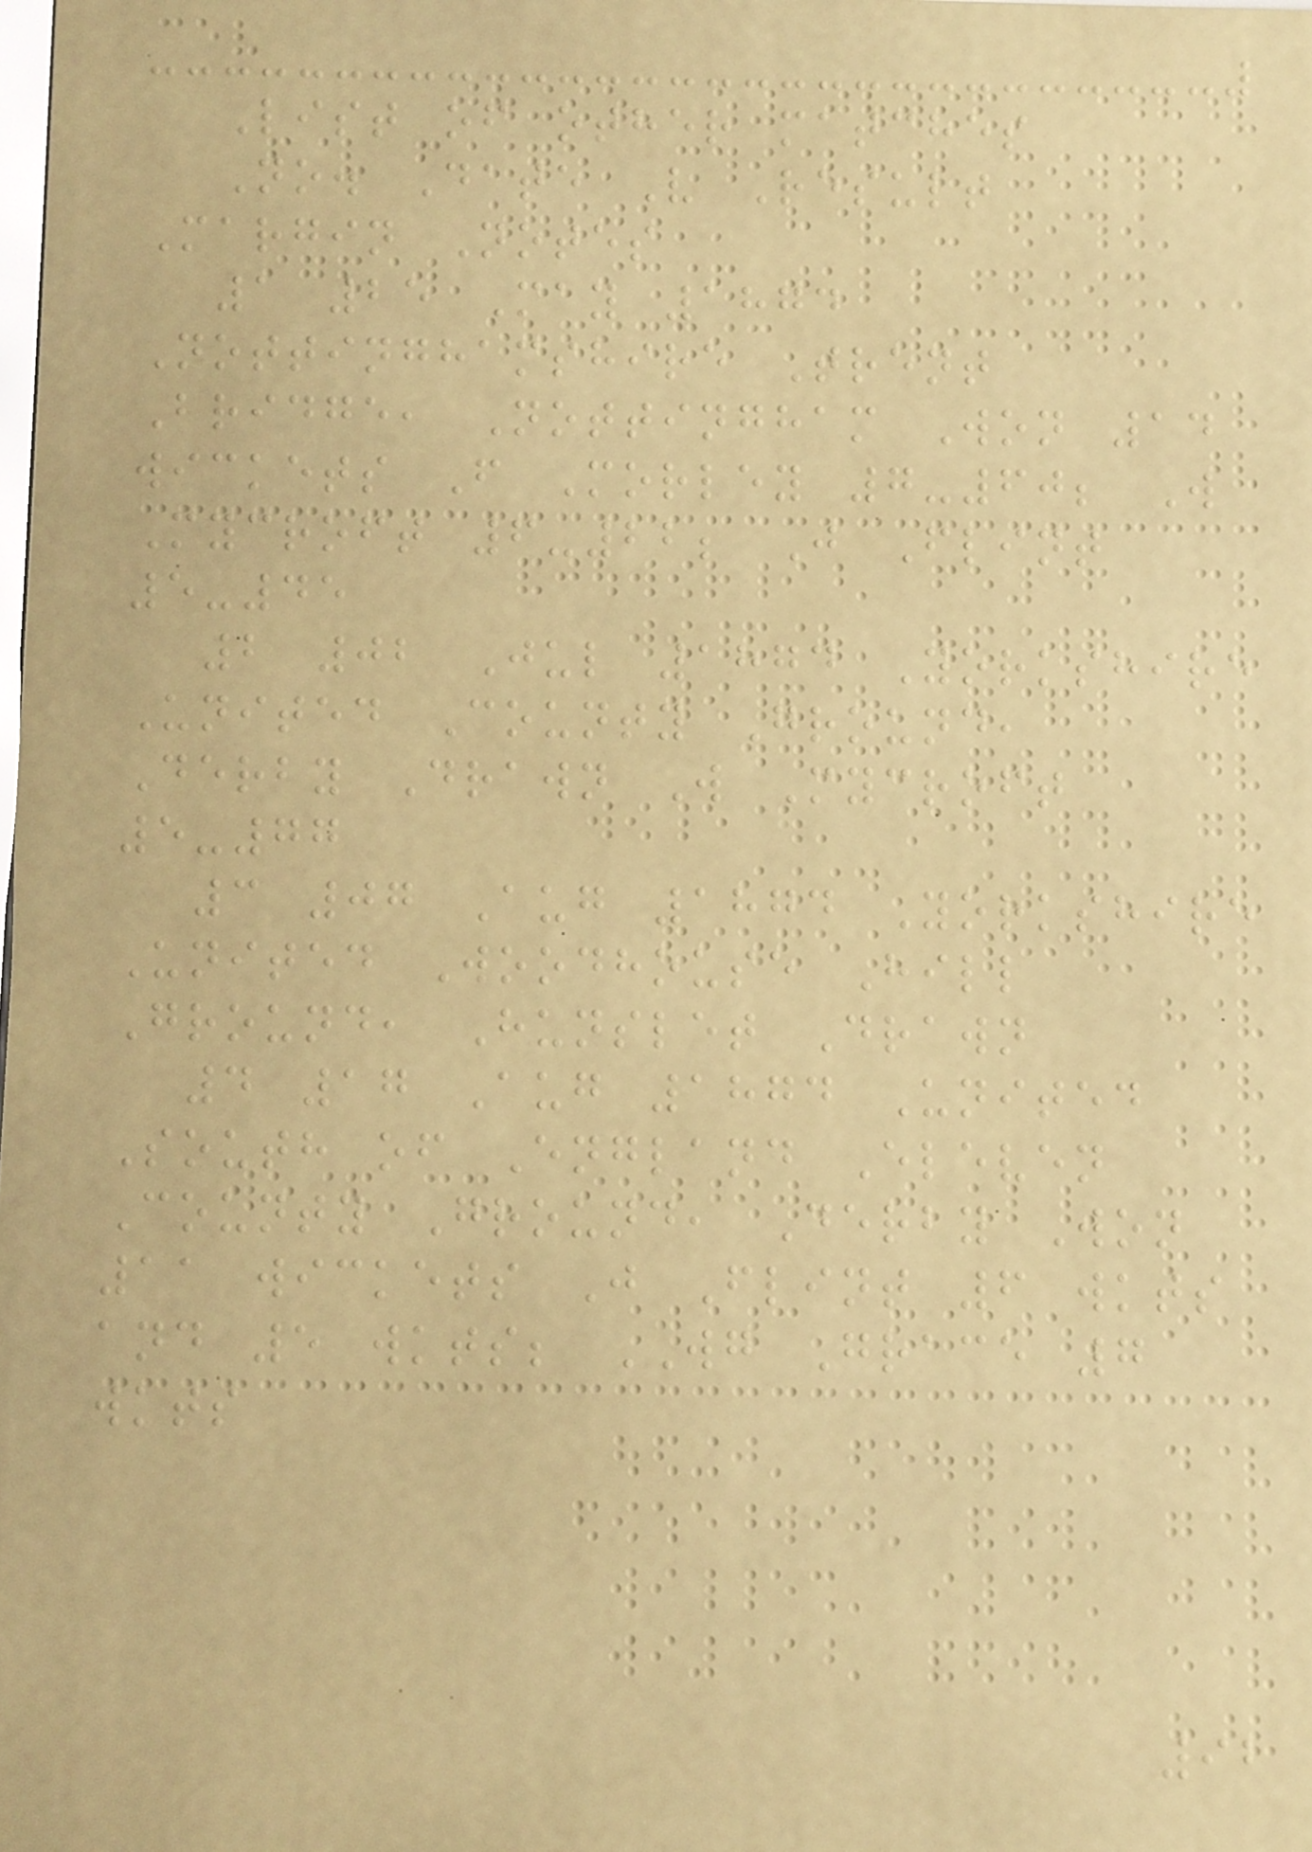List of other matches
No. Date V Result
Margin Notes
1 25 May 1874
Nottinghamshire Trent
Bridge, Nottingham Won 14
wickets F Morley 7-60; W
Mycroft 6-22; J Flint
5-45
2 02 Jul 1874 Yorkshire
United County Ground,
Derby Drawn W Mycroft
5-77
3 07 Aug 1874 Yorkshire
United Woodhouse Hill
Ground, Hunslet Drawn
4 17 Aug 1874 United
South of England Eleven
County Ground, Derby Won
11 wickets J Flint 6 wkts
and 5 wkts; WG Grace 7
wkts
92
